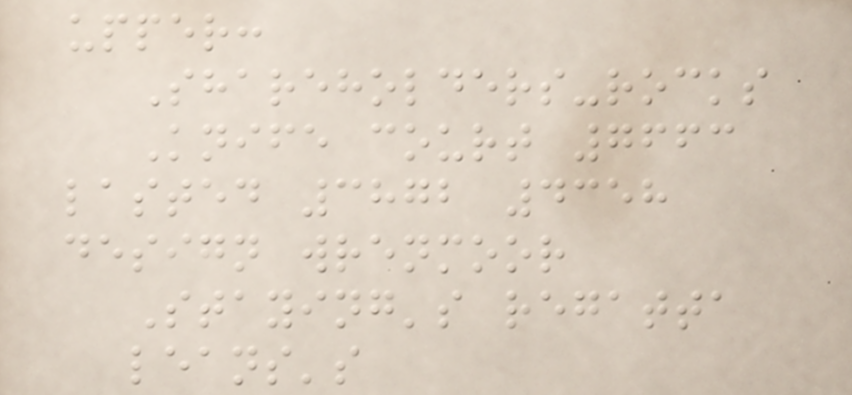upper:
Shareholders-rocks
Knife court 7663
lasted 3872 4358
design wrenmoor
Staying's regatta
leans's
